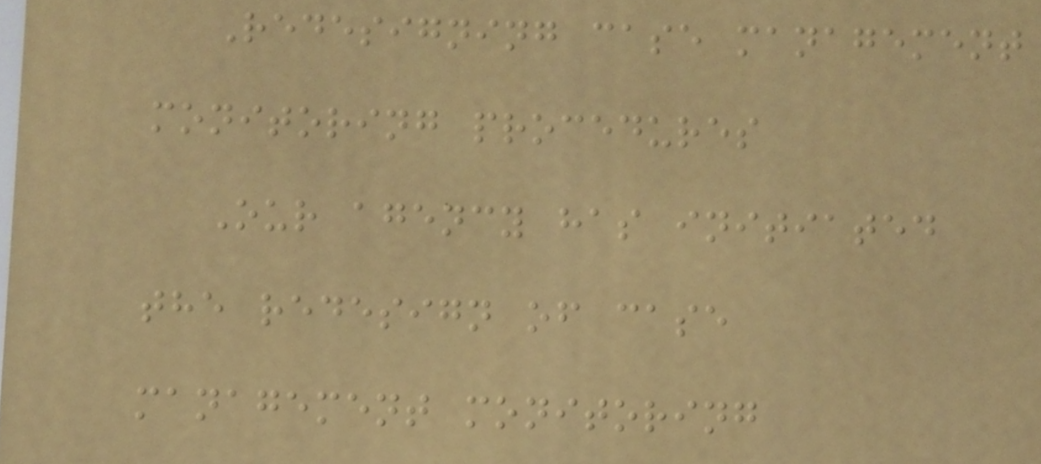Redesigning case management
monitoring procedures
Our agency has initiated
the redesign of case
management monitoring
